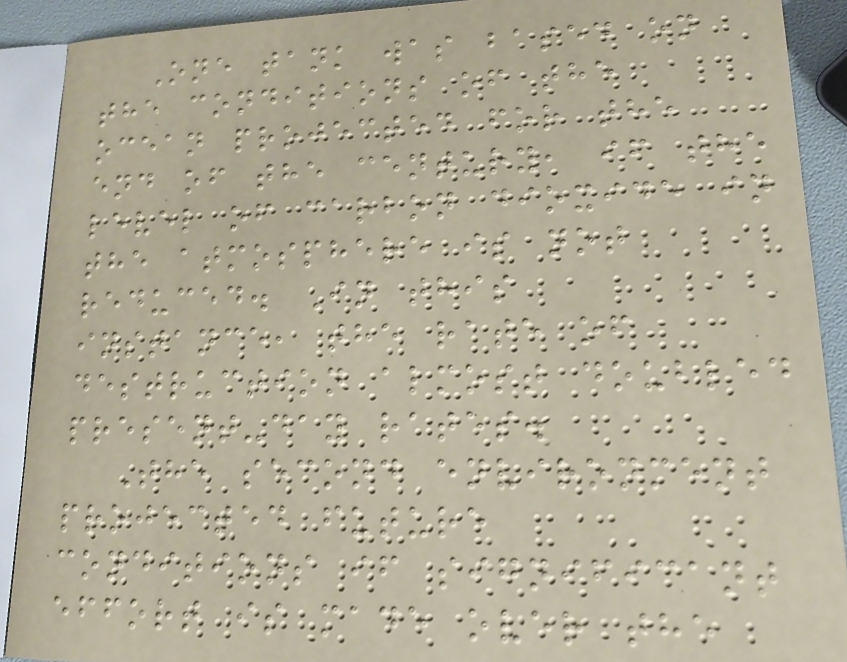One tank was based on
the conditions of the
ocean projected for the
end of the century, if the
level of carbon dioxide in
the atmosphere is not
reduced. In this
instance, the rate of
destruction almost doubled
present-day rates.
The second environment
projected future
conditions if significant
effort is made over the
